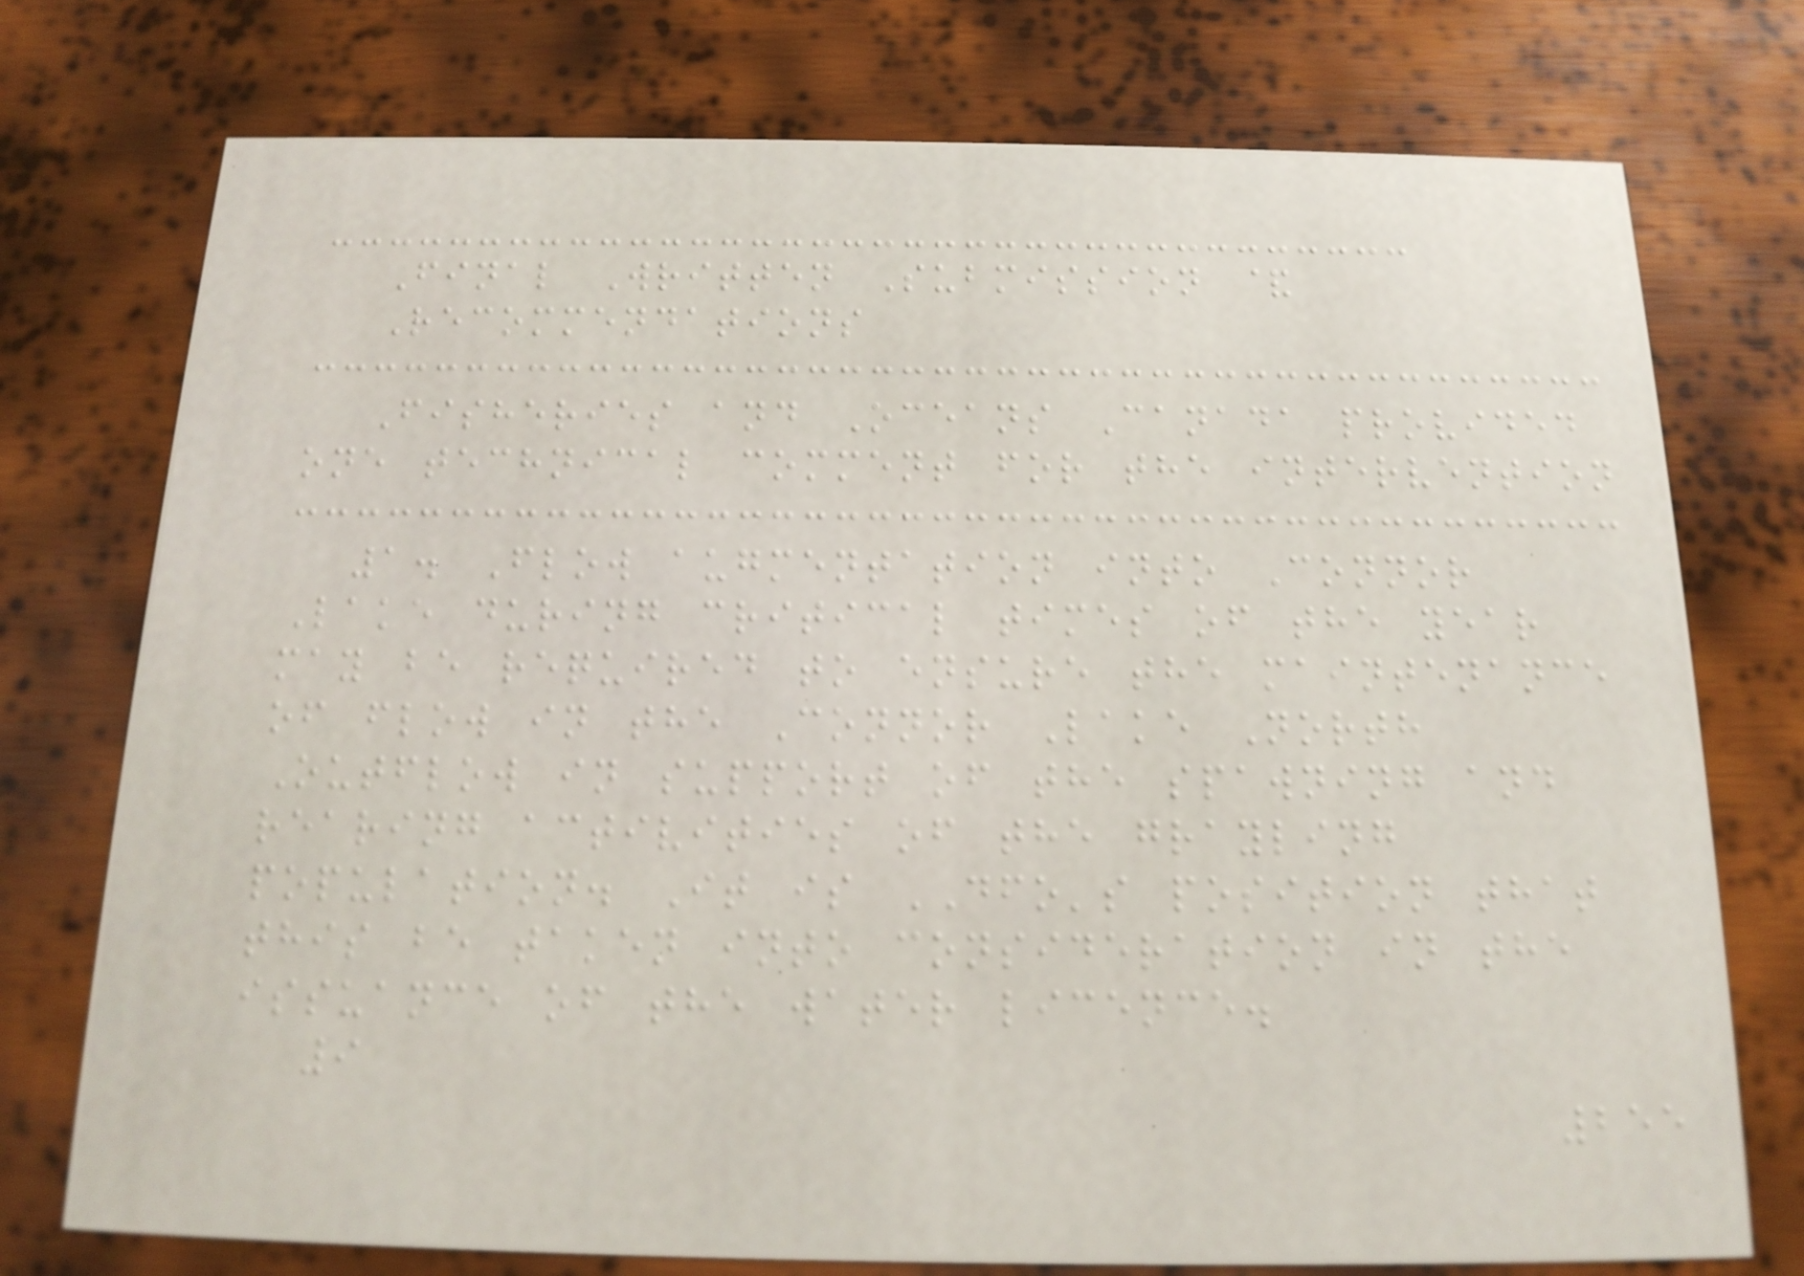Final Written Submission &
Recommendations
Fisheries and Oceans Canada provided
one technical comment for the intervention
1. Flow augmentation into Connor
Lake during critical times of the year
may be required to ensure the maintenance
of flow in the Connor Lake North
Outflow in support of the spawning and
rearing activities of the grayling
population. It is DFO's position that
this be taken into consideration in the
issuance of the water licence.
9
255
